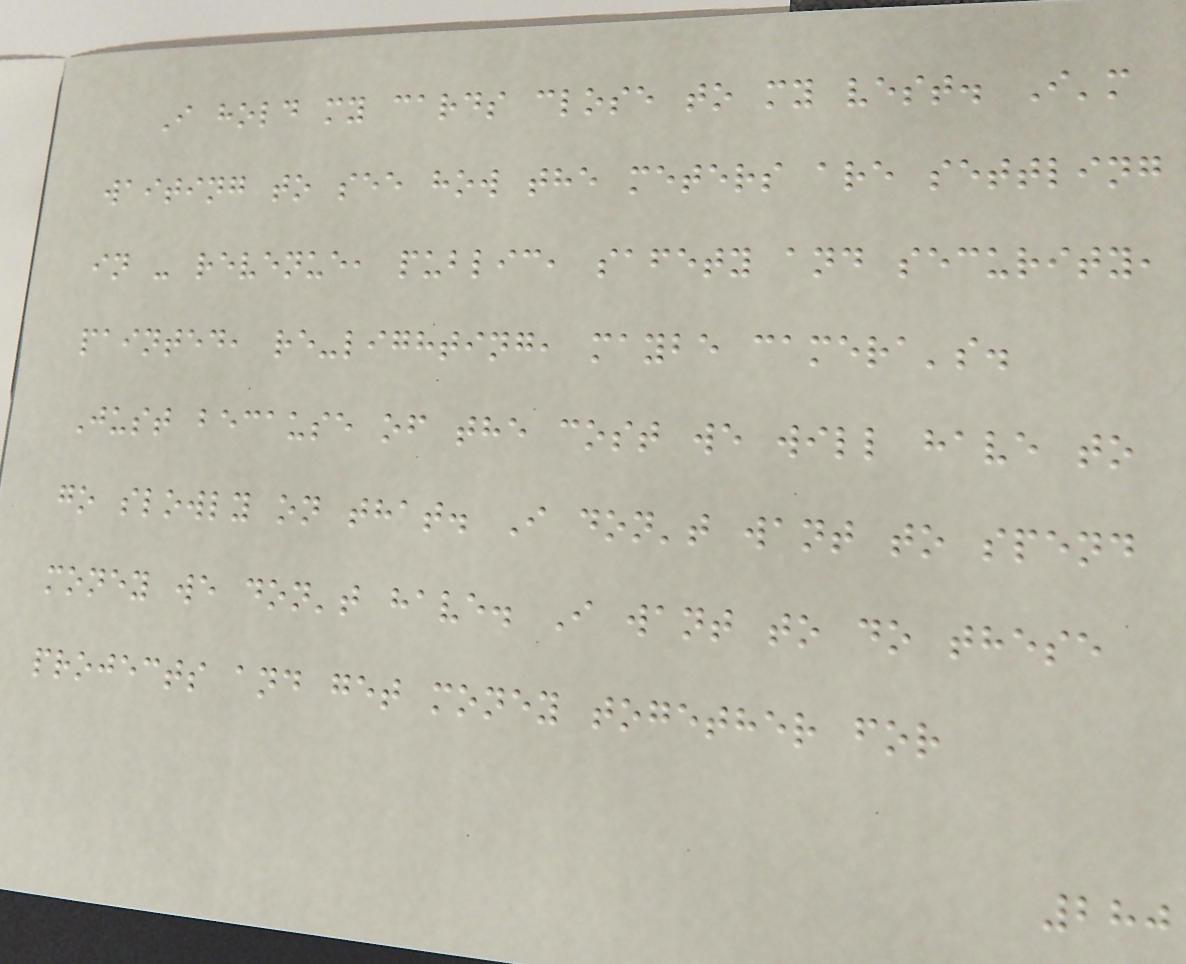I hold my cards close to my vest. I'm
waiting to see how the meters are settling
in - revenue, public, safety and security,
painted, re-lighting, maybe camera's.
Just because of the cost we will have to
go slowly on that. I don't want to spend
money we don't have. I want to do these
projects and get money together for
280
